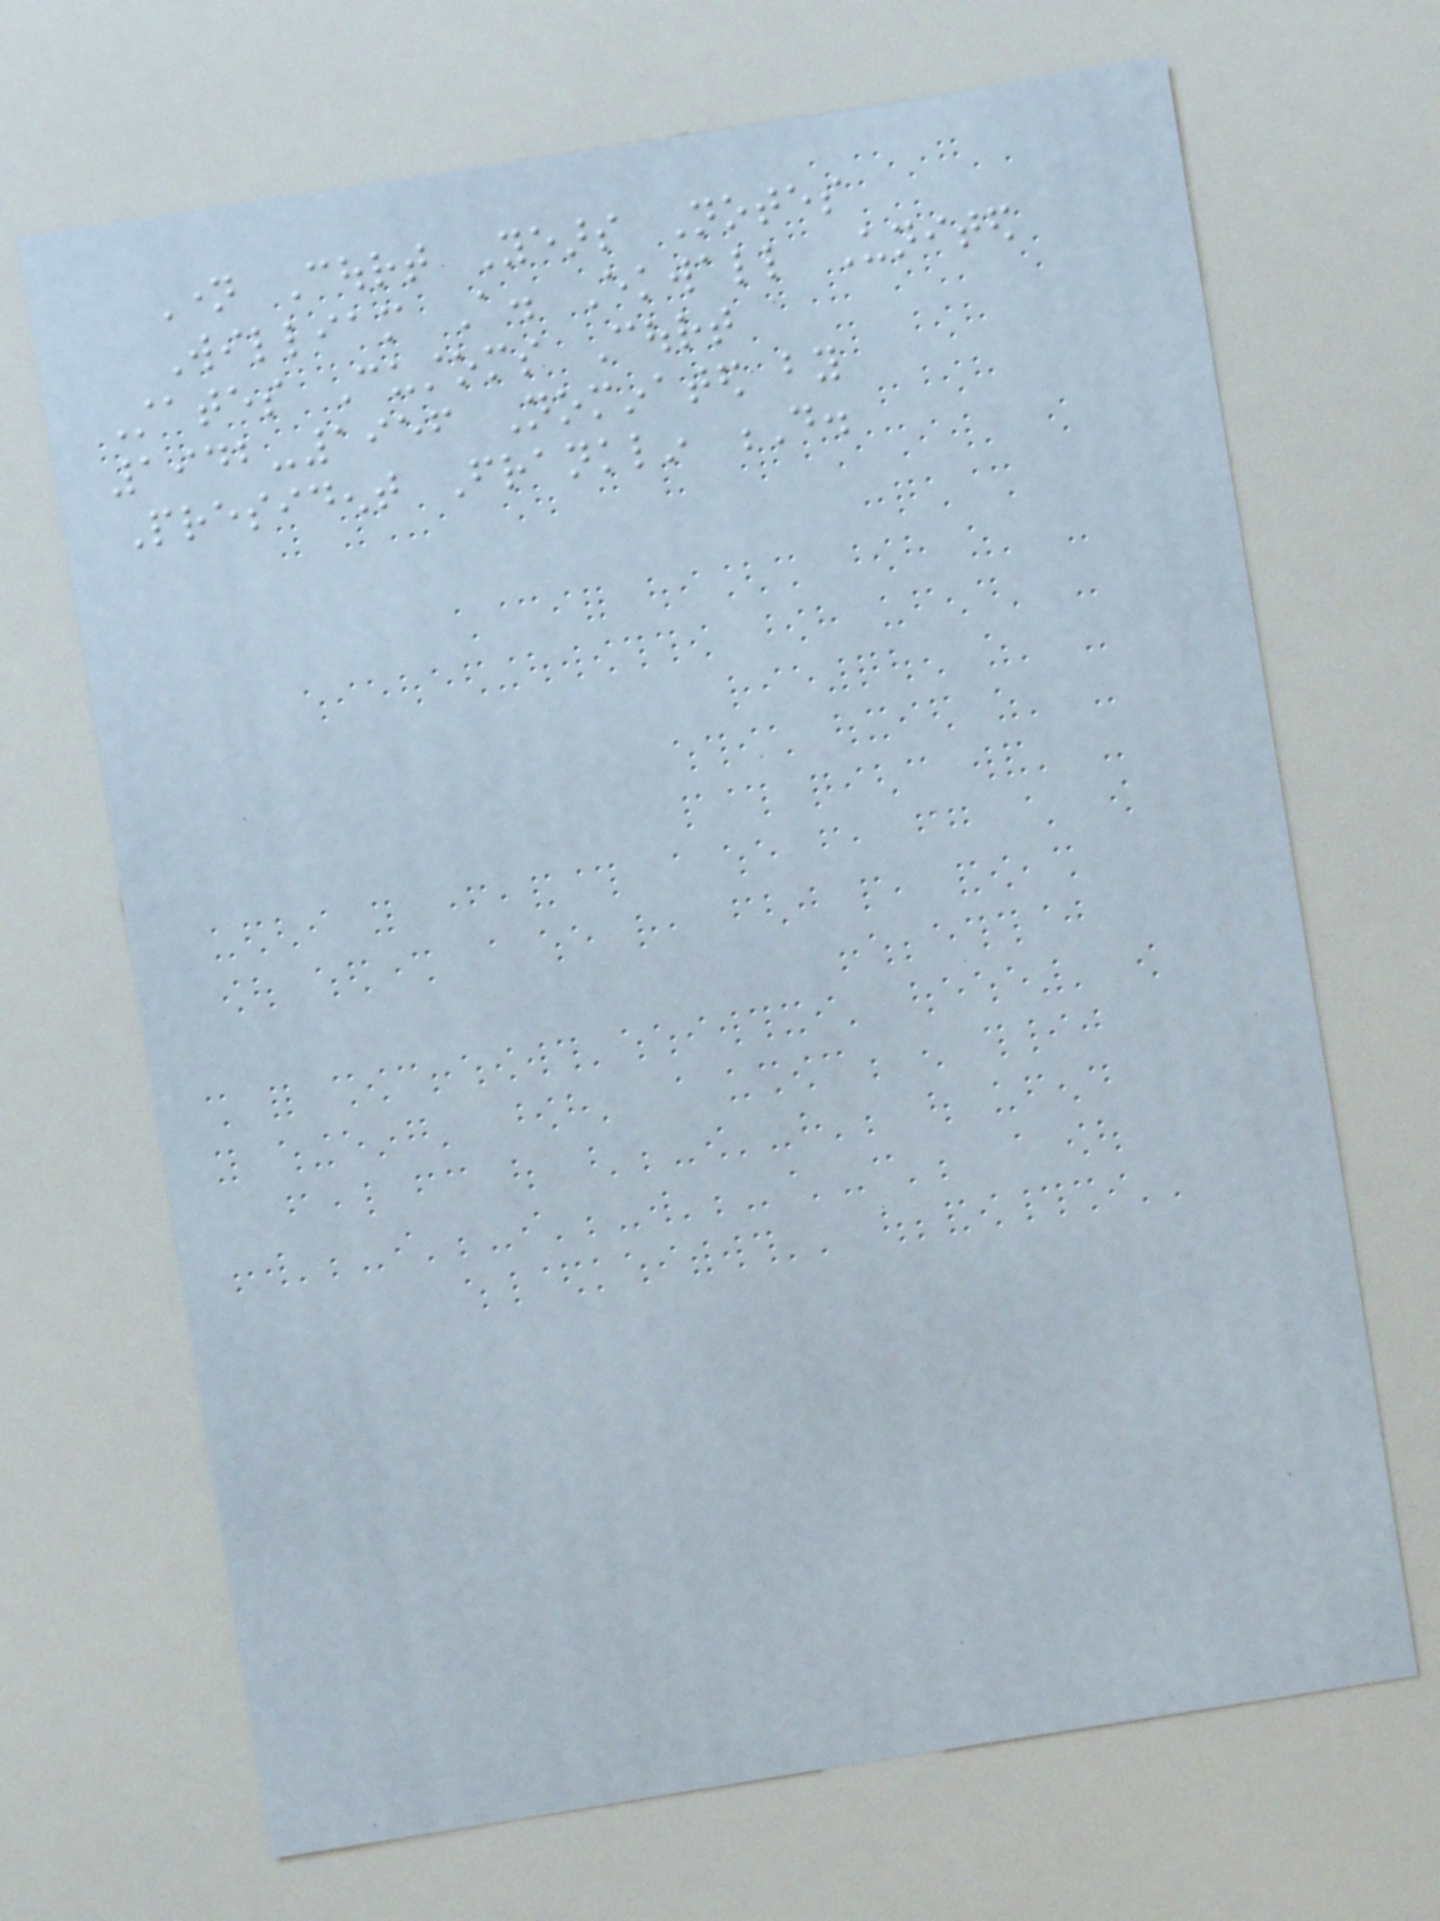Name Court Years Notes
William A. Ekwall United
States Customs Court
1942-1956 Nominated by
President Franklin D.
